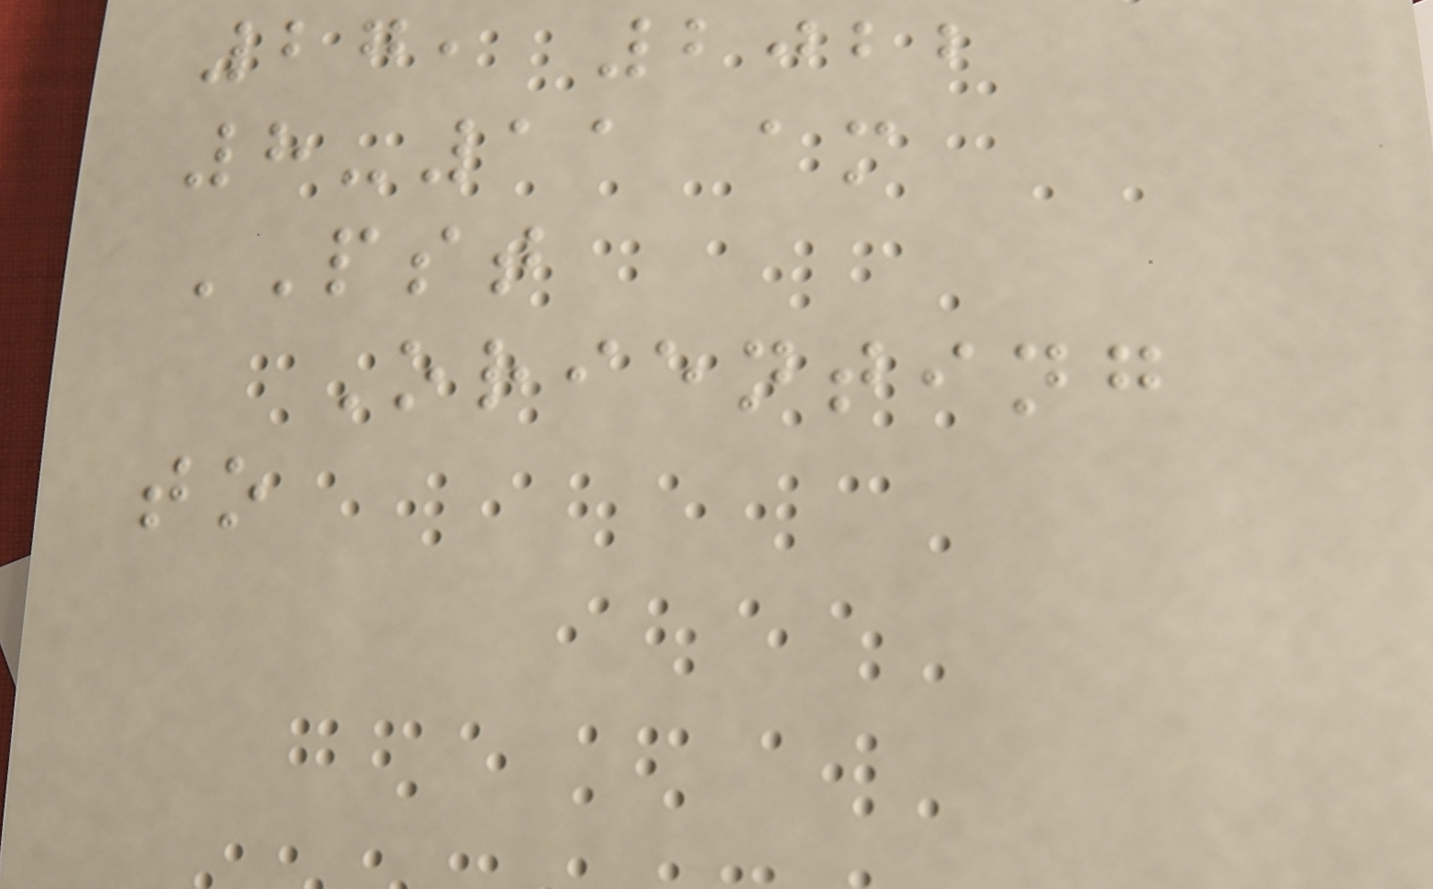27, 2022
8-11 am
PST
Orienting
to
